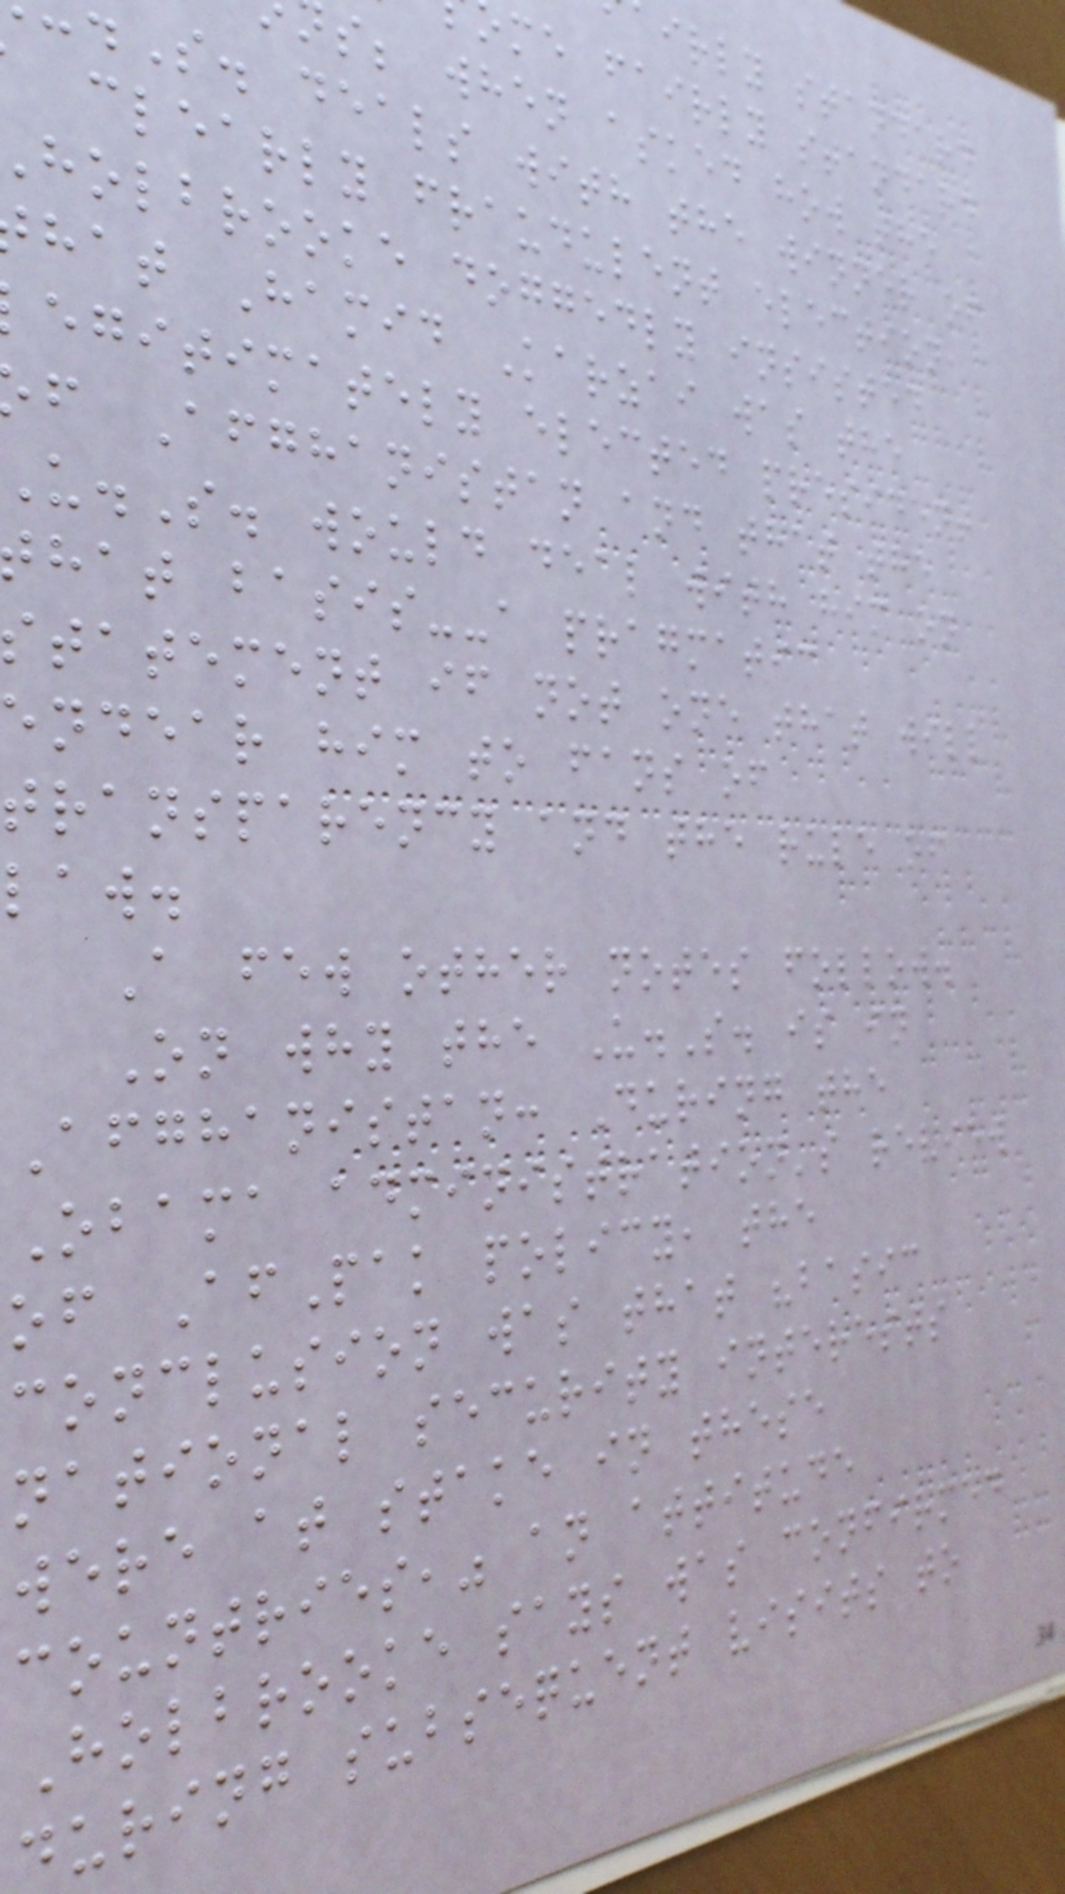airly standard
me fairly standard
s; when asked how the
S. deals with the winner of
clearly fraudulent election,
holbrooke doggedly insisted
hat Hamid Karzai was the
egitimately elected president
f Afghanistan and that the
.S. would deal with him on
hat basis--a pragmatic
tatement if not one that will
endear him to fans of
transparency and the rule of
law.
A few other notes follow.
On why the U.S. is in
Afghanistan: During the
Obama administration's review
of AfPak policy, the
conclusion was that "basic
national security interests
were at stake in these
countries," an attitude
Holbrooke says was confirmed
during subsequent visits to
